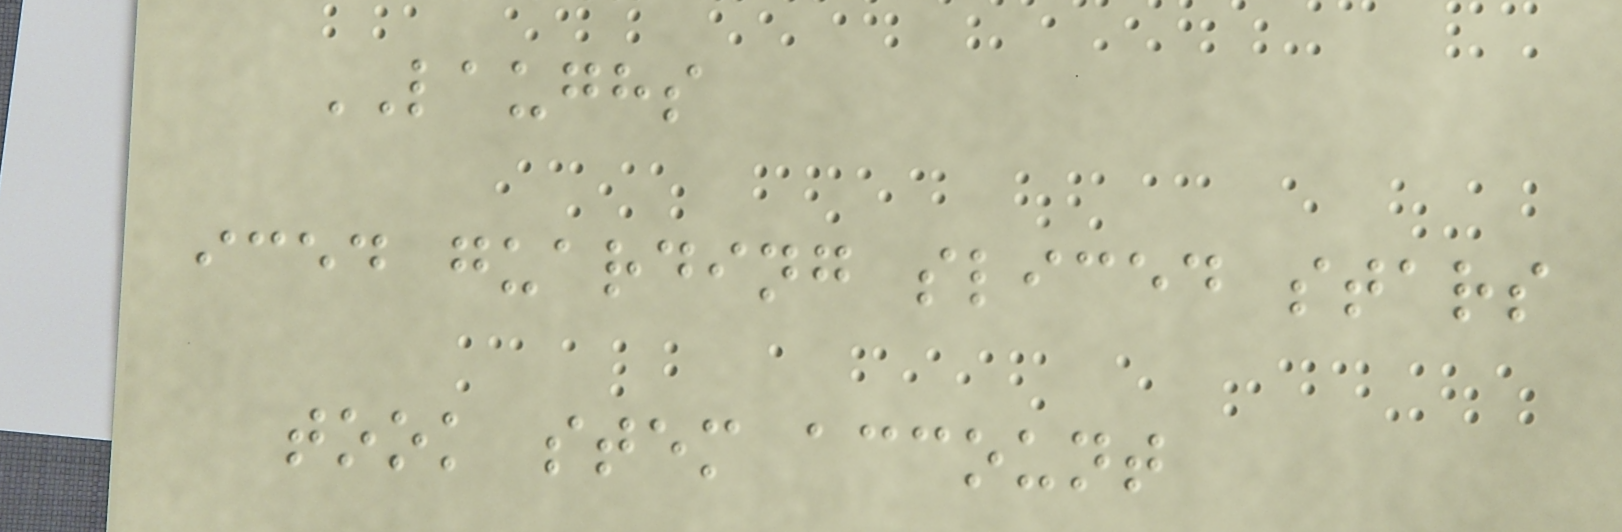LAUGHS
iced guarding sliced stars
took stem account
